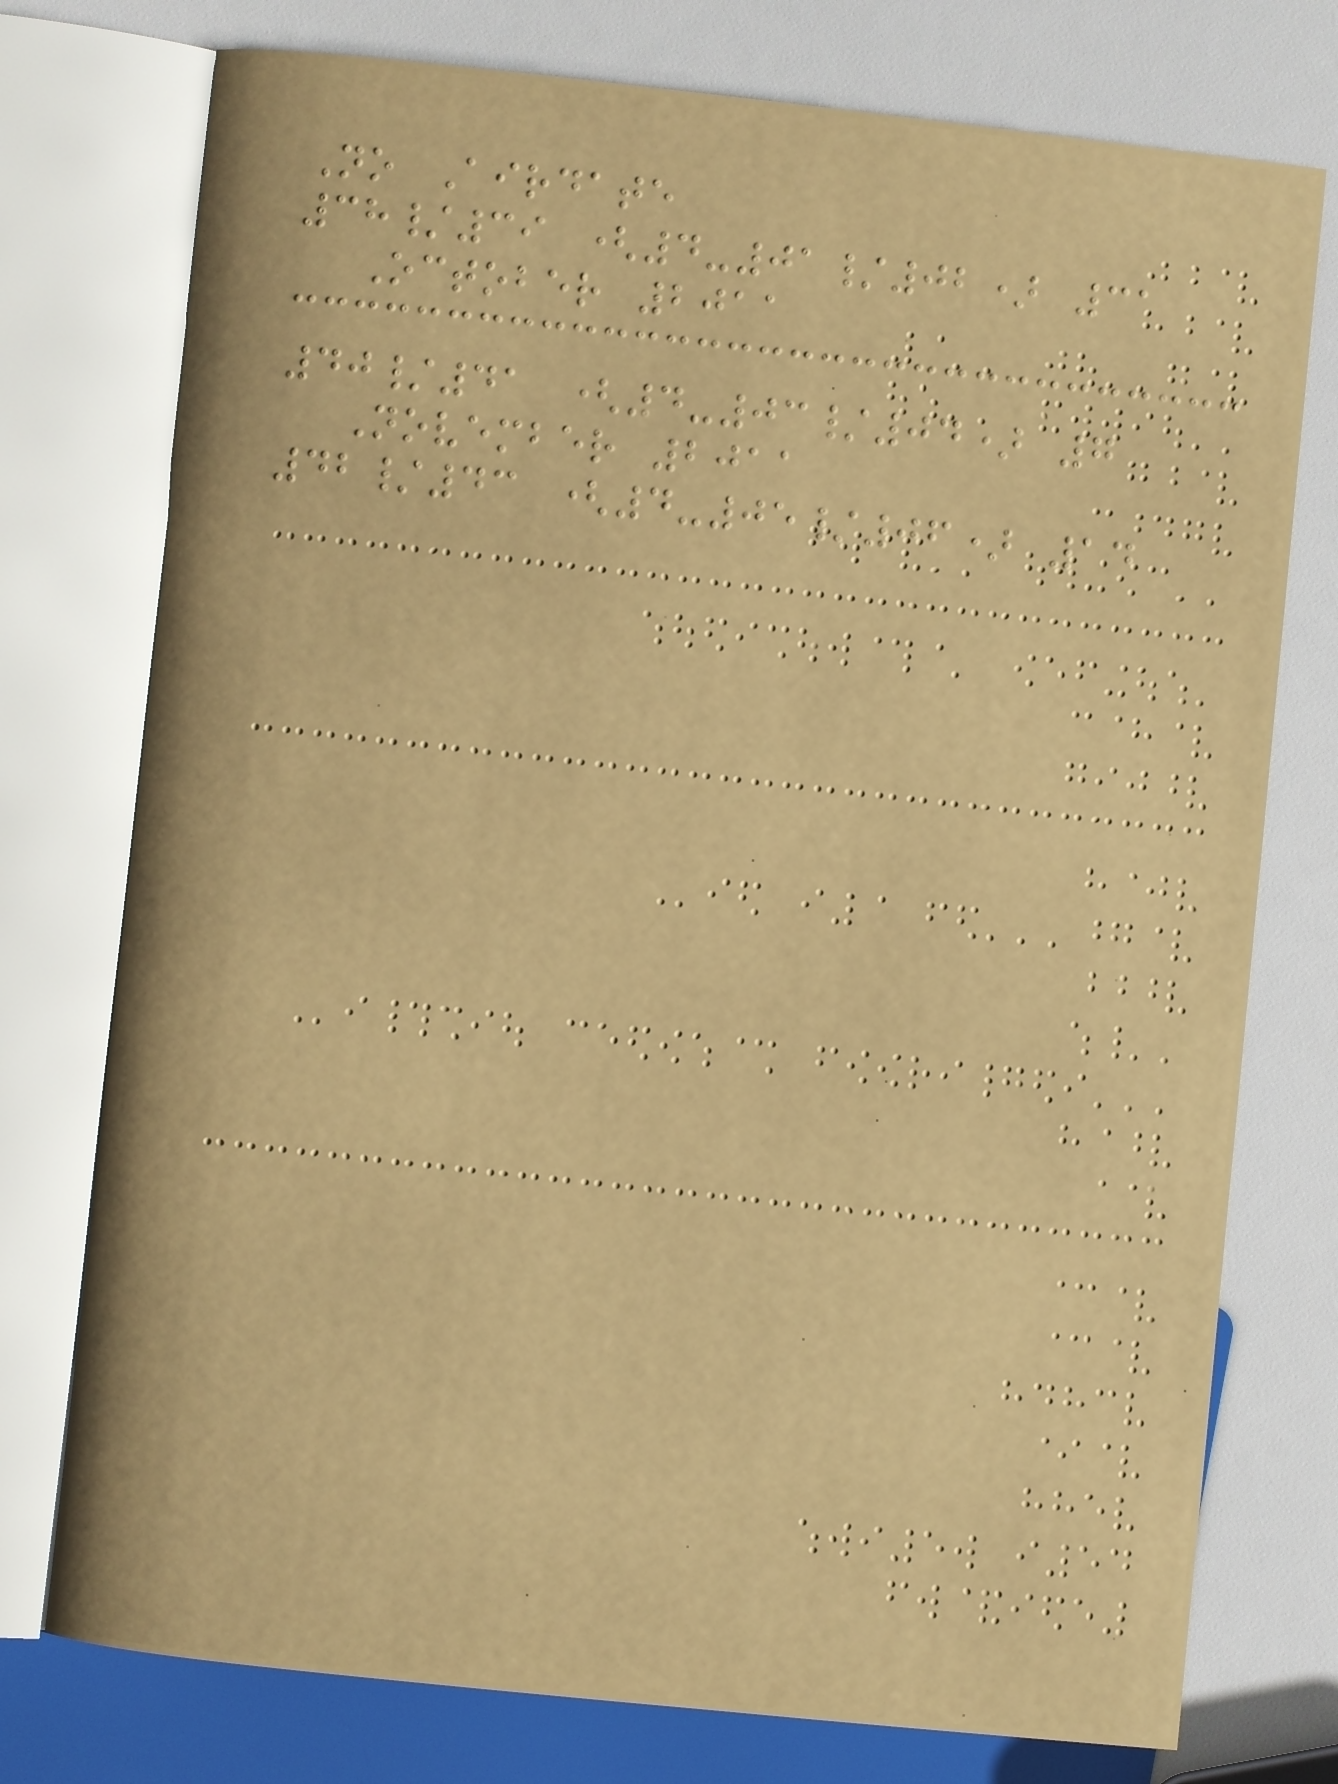No Airdate
38/39 (4-01/02) 31
October 2011
40/41 (4-03/04) 7
November 2011
42/43 (4-05/06) 14
